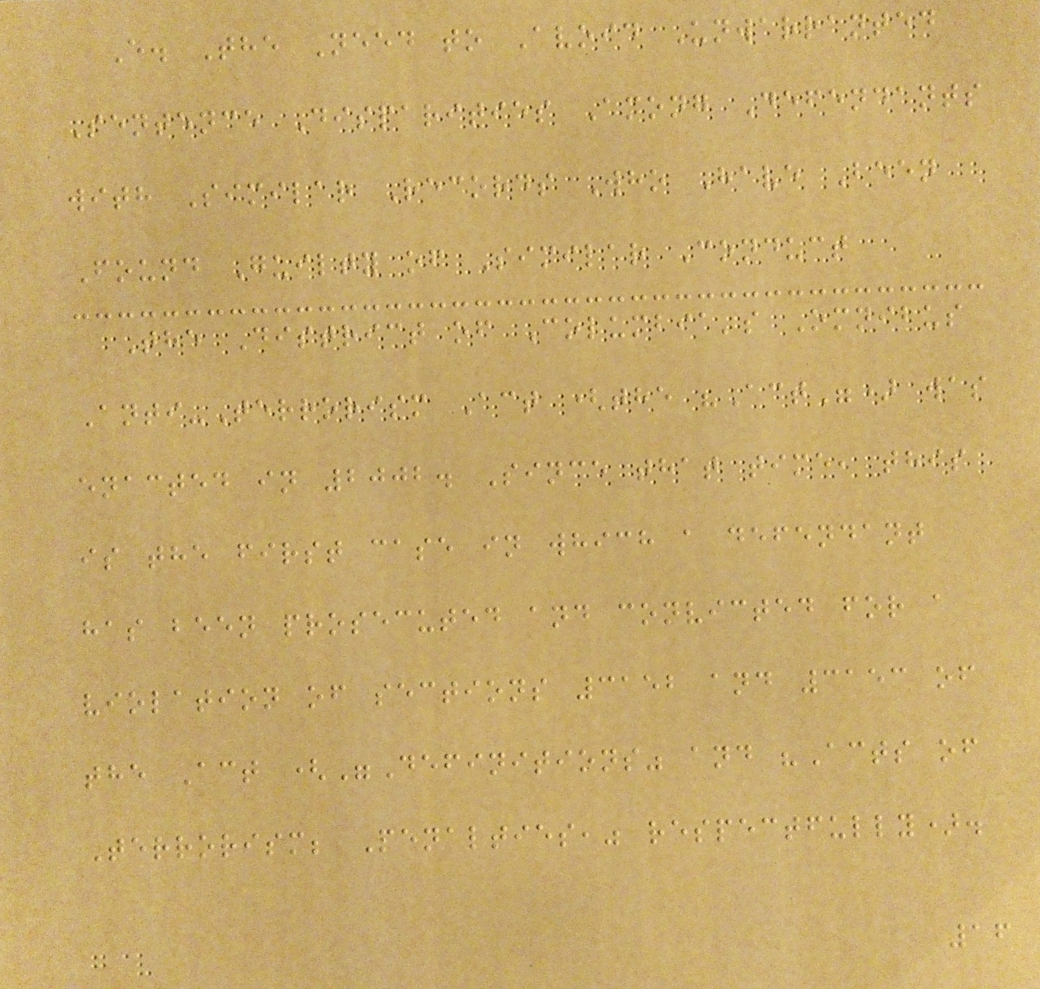E. The Need to Avoid Unwarranted
Sentence Disparities Among Defendants
with Similar Records Who Have Been
Found Guilty of Similar Conduct
The District of Columbia's Omnibus
Anti-Terrorism Act (the "Act") was
enacted in 2002. Since that time, this
is the first case in which a defendant
has been prosecuted and convicted for a
violation of sections 3152 and 3153 of
the Act ("Definitions" and "Acts of
Terrorism; Penalties," respectfully).
16
